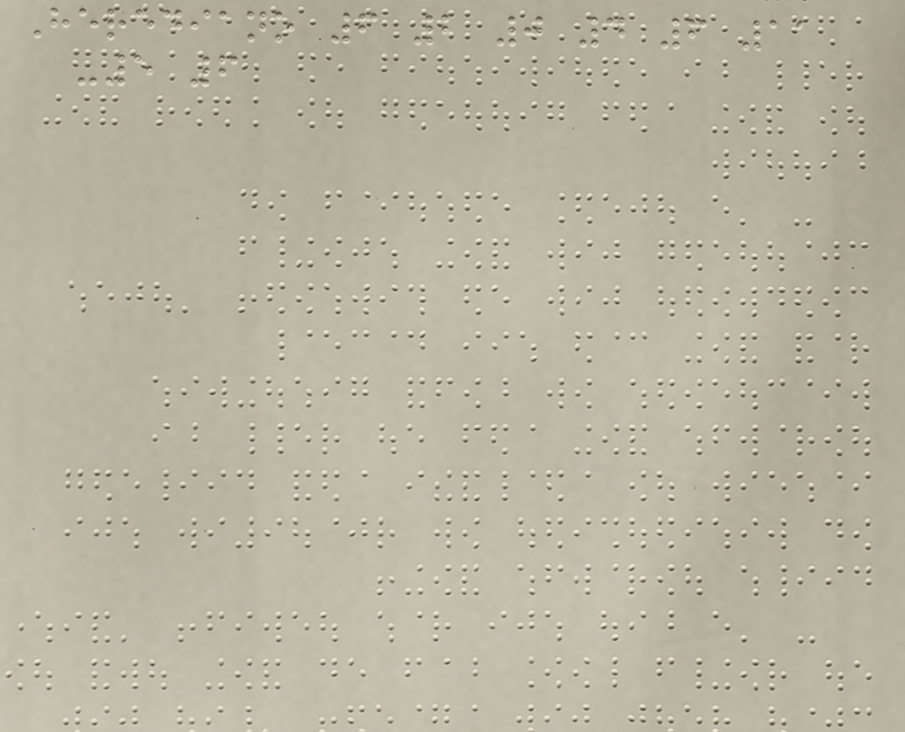Herediano 6 2 0 4 6 11
-5 6
